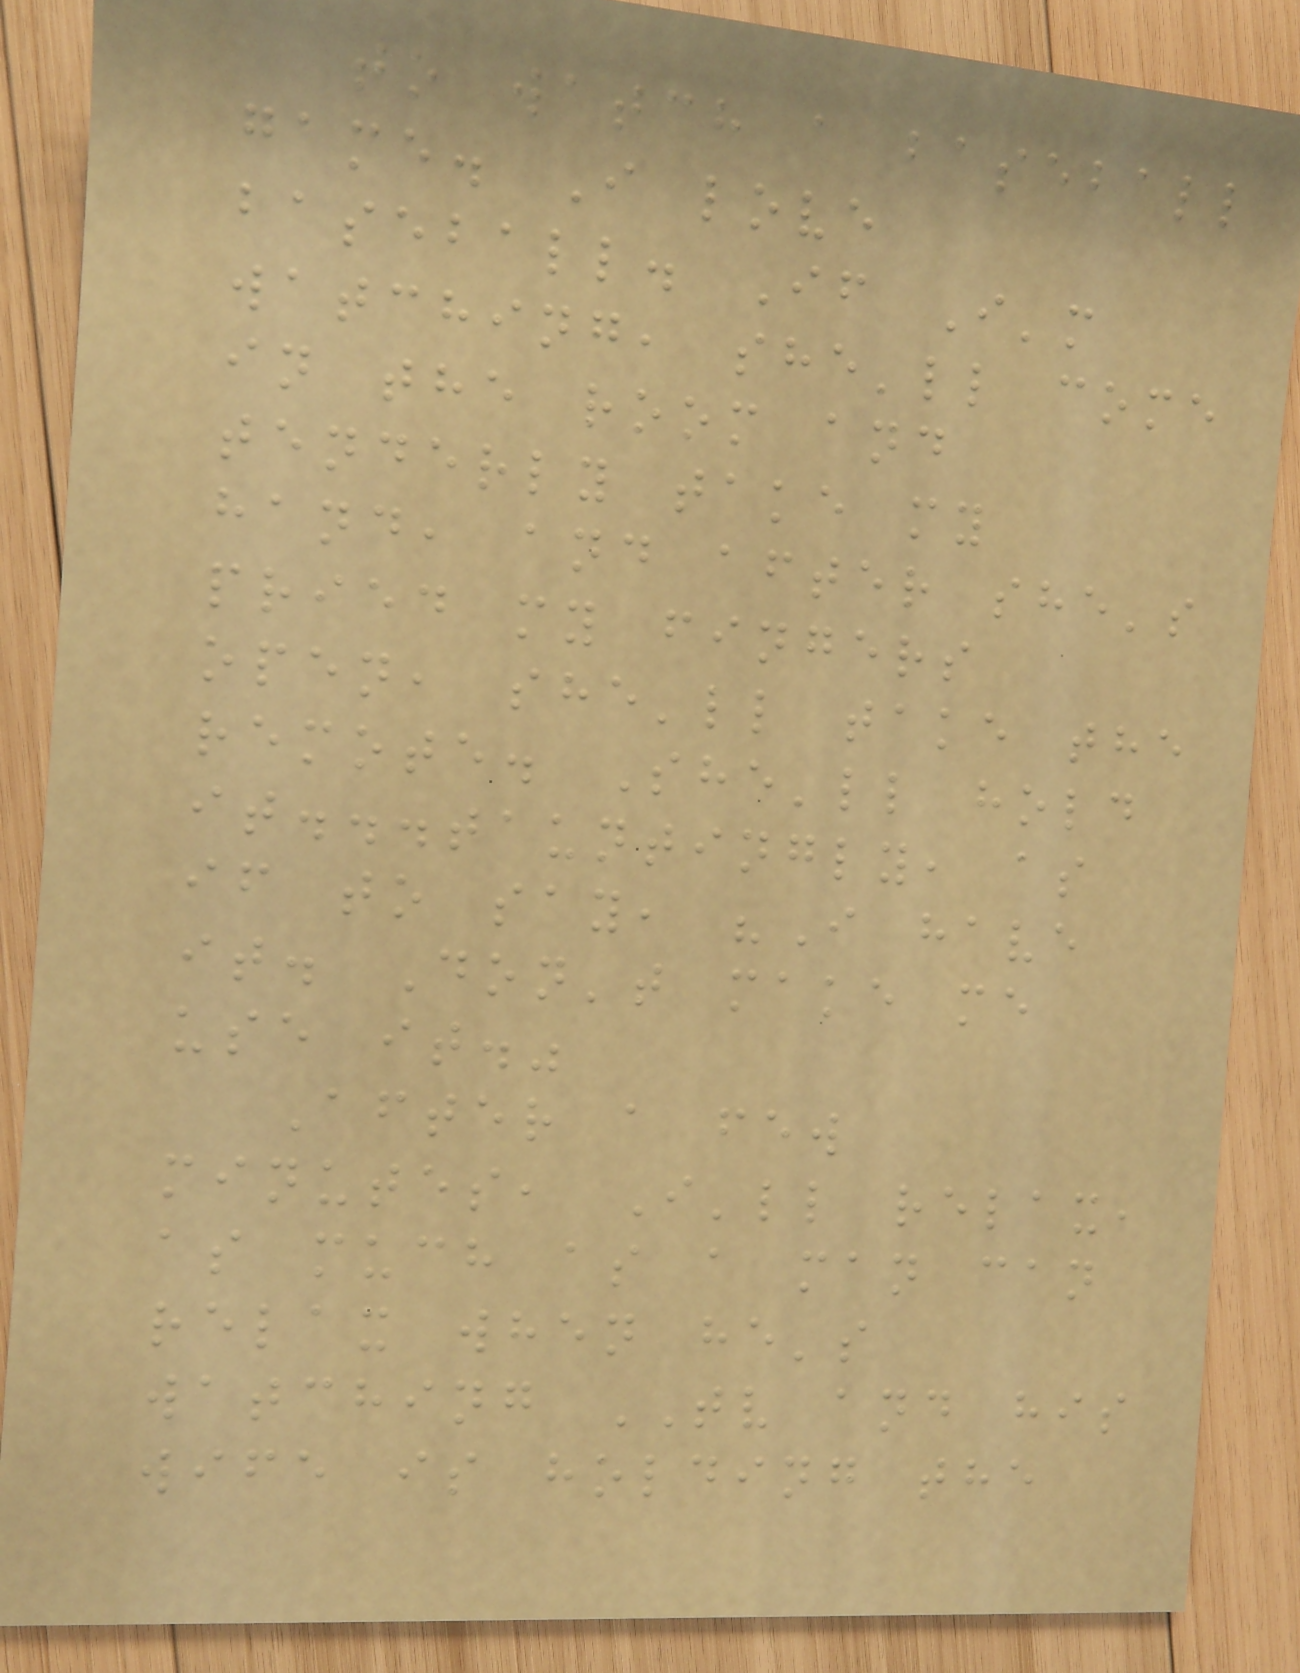to watch a baseball
game. I love
baseball. If I'm
watching, she'll come
in the room and
tenderly take my
hand, and after she's
pried my fingers
open, she'll take the
remote. She'll hold
it...tauntingly, as
if to say, "I have
it. Don't make me
use it."
After a few
minutes, I'll relax,
as much as a man can
relax when he's
watching TV and his
wife is holding the
